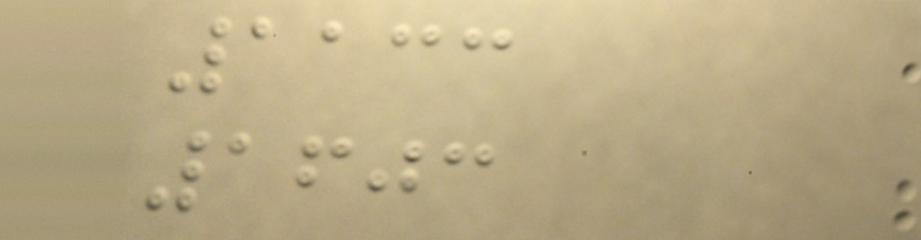1133
1603
